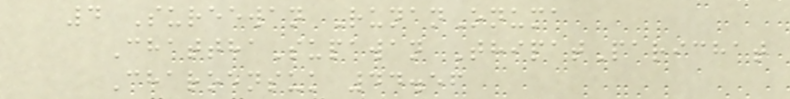4 Sureewan RunanOnuma
ChatthaSupawan ThipatParichat
Charoensuk 44.56
